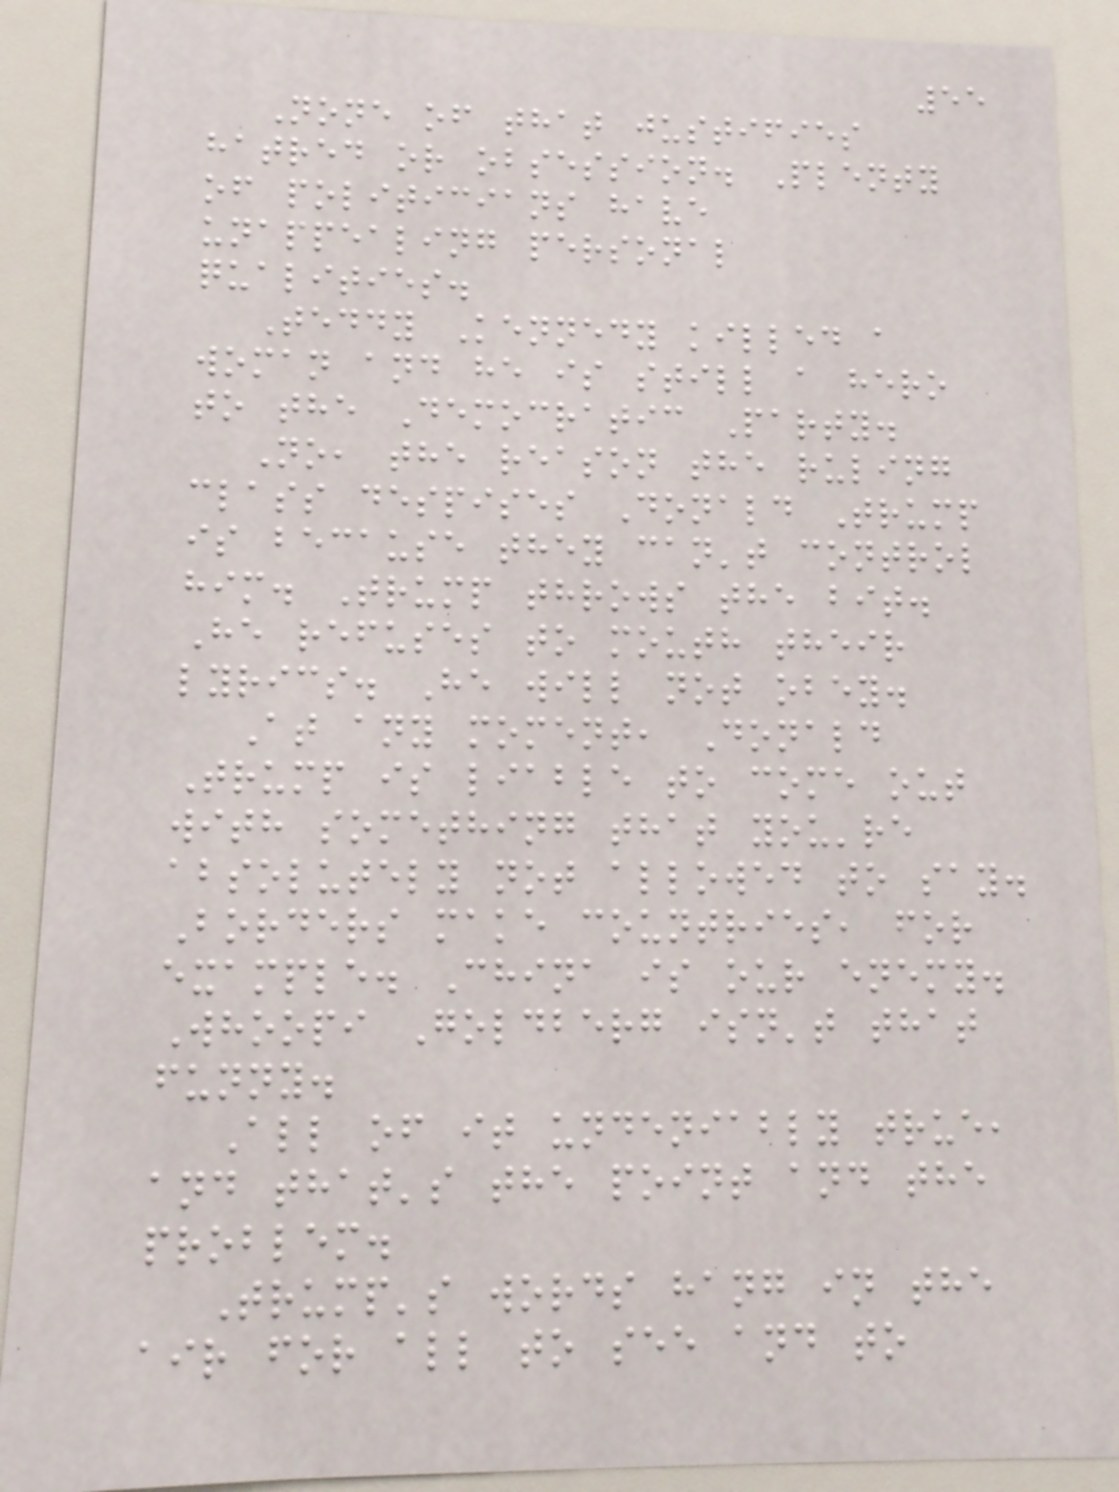55
None of that justifies
hatred or obsession. Plenty
of politicians have
unappealing personal
qualities.
Teddy Kennedy killed a
woman and he is still a hero
to the Democratic Party.
No, the reason the ruling
class despises Donald Trump
is because they can't control
him. Trump throws the bit.
He refuses to mouth their
lyrics. He will not obey.
At any moment, Donald
Trump is liable to come out
with something that you're
absolutely not allowed to say.
Borders make countries, for
example. China is our enemy.
Whoopi Goldberg isn't that
funny.
All of it undeniably true,
and that's the point and the
problem.
Trump's words hang in the
air for all to see and to
